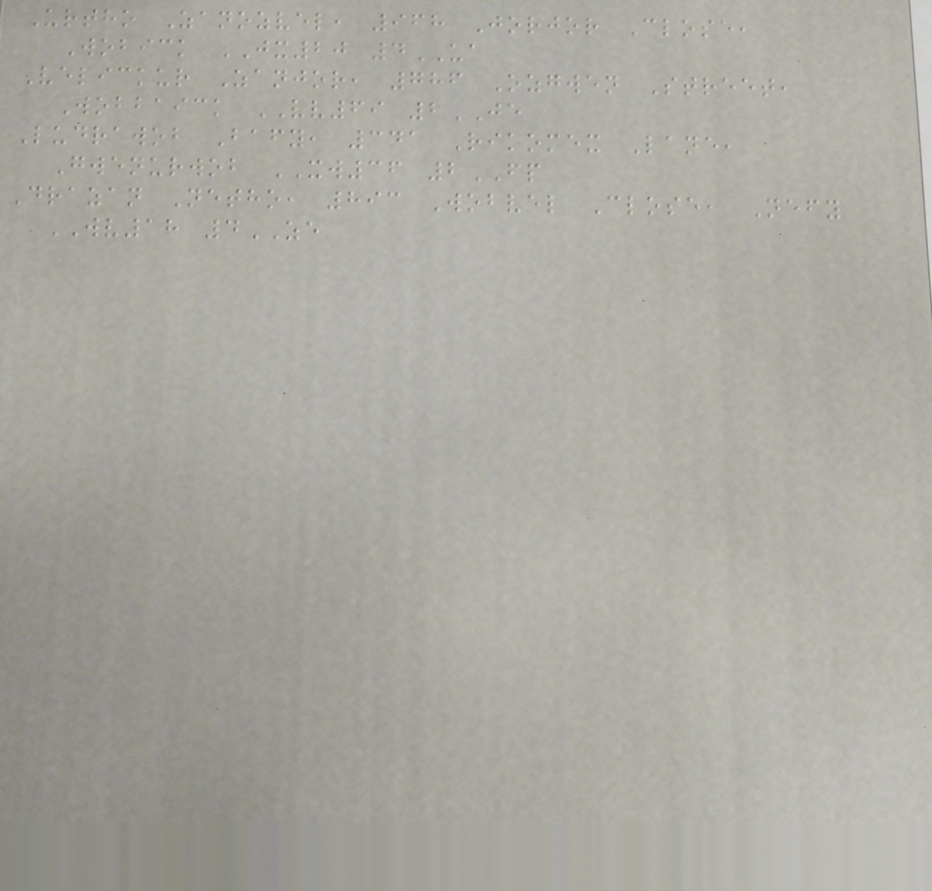Urtho Zanozvel, 968 Jorjor Close,
Wobick JX20 4UA
Velickur Zanjor, 786 Ozgwen Street,
Wobbaick VV69 2JE
Ludrawob Bafy, 341 Rikomex Lane,
Gwenurwob XW36 2FP
Drazan Netho, 893 Wobvel Close, Nefy
WV18 4ZE
